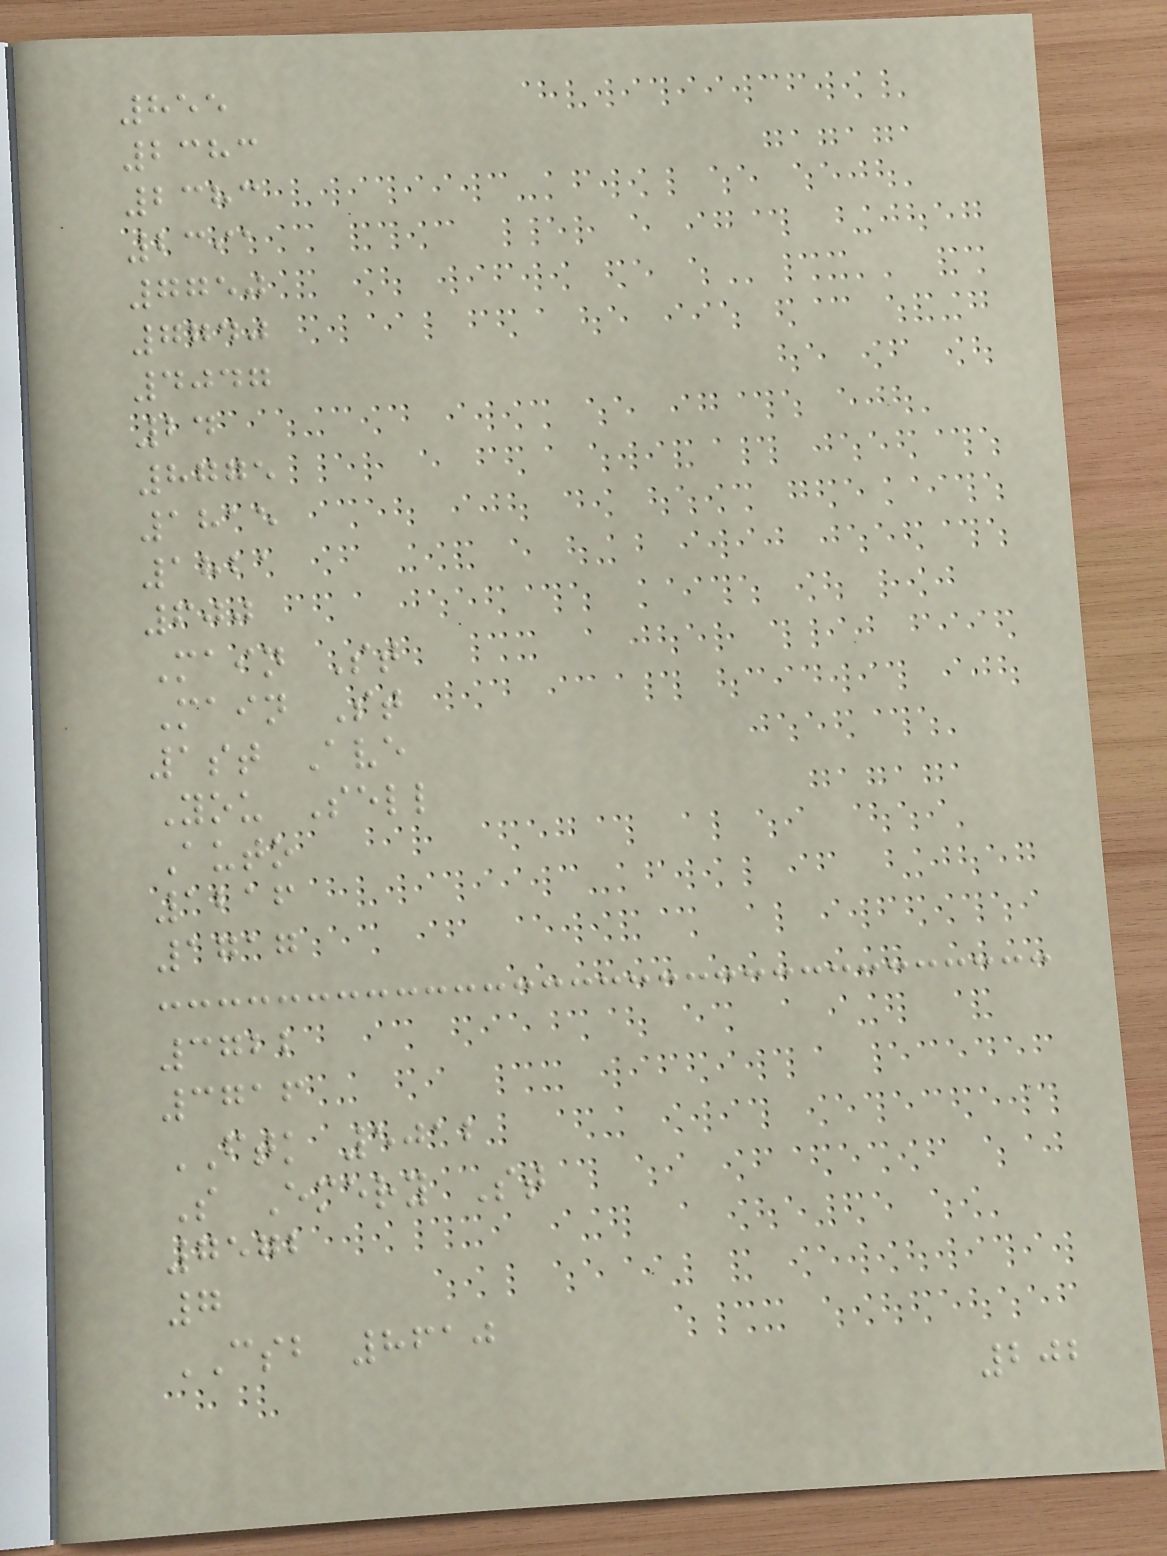855
2383
2383
2391
7750
7740
4047
24
8775
1815
1821
600
Main St
Main St
1st Ave
You Sell
Auto
1216
1717
3722
3716
FTK 5012
S Emery St
7572
7
CSB 8610
202
